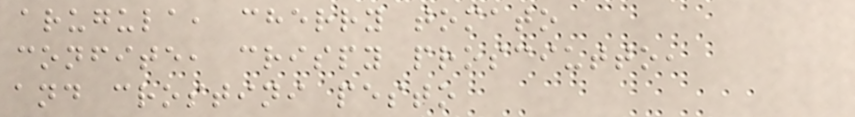arugula, cherry tomato
confite, crispy prosciutto,
and crostini pesto
